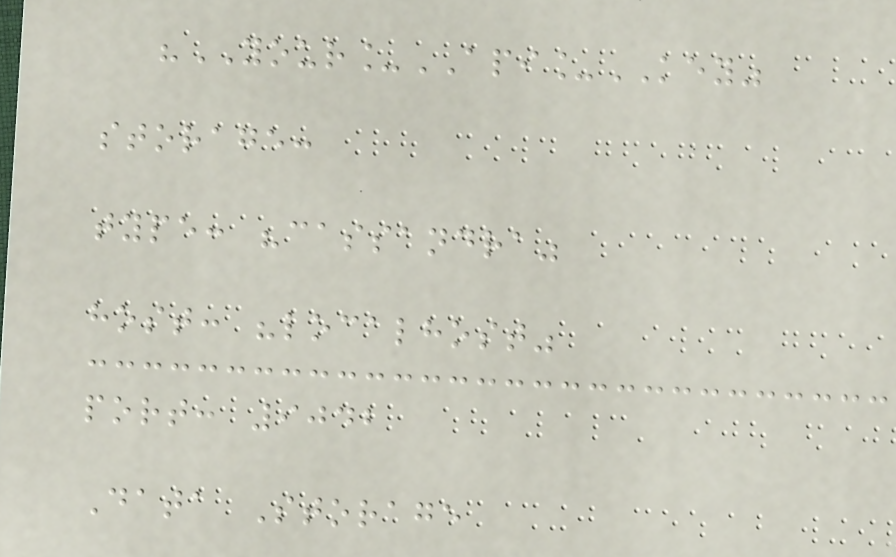"YOUR_API_KEY"
storage:
type: "cassandra"
host: "localhost"
port: 9042
Data Storage
